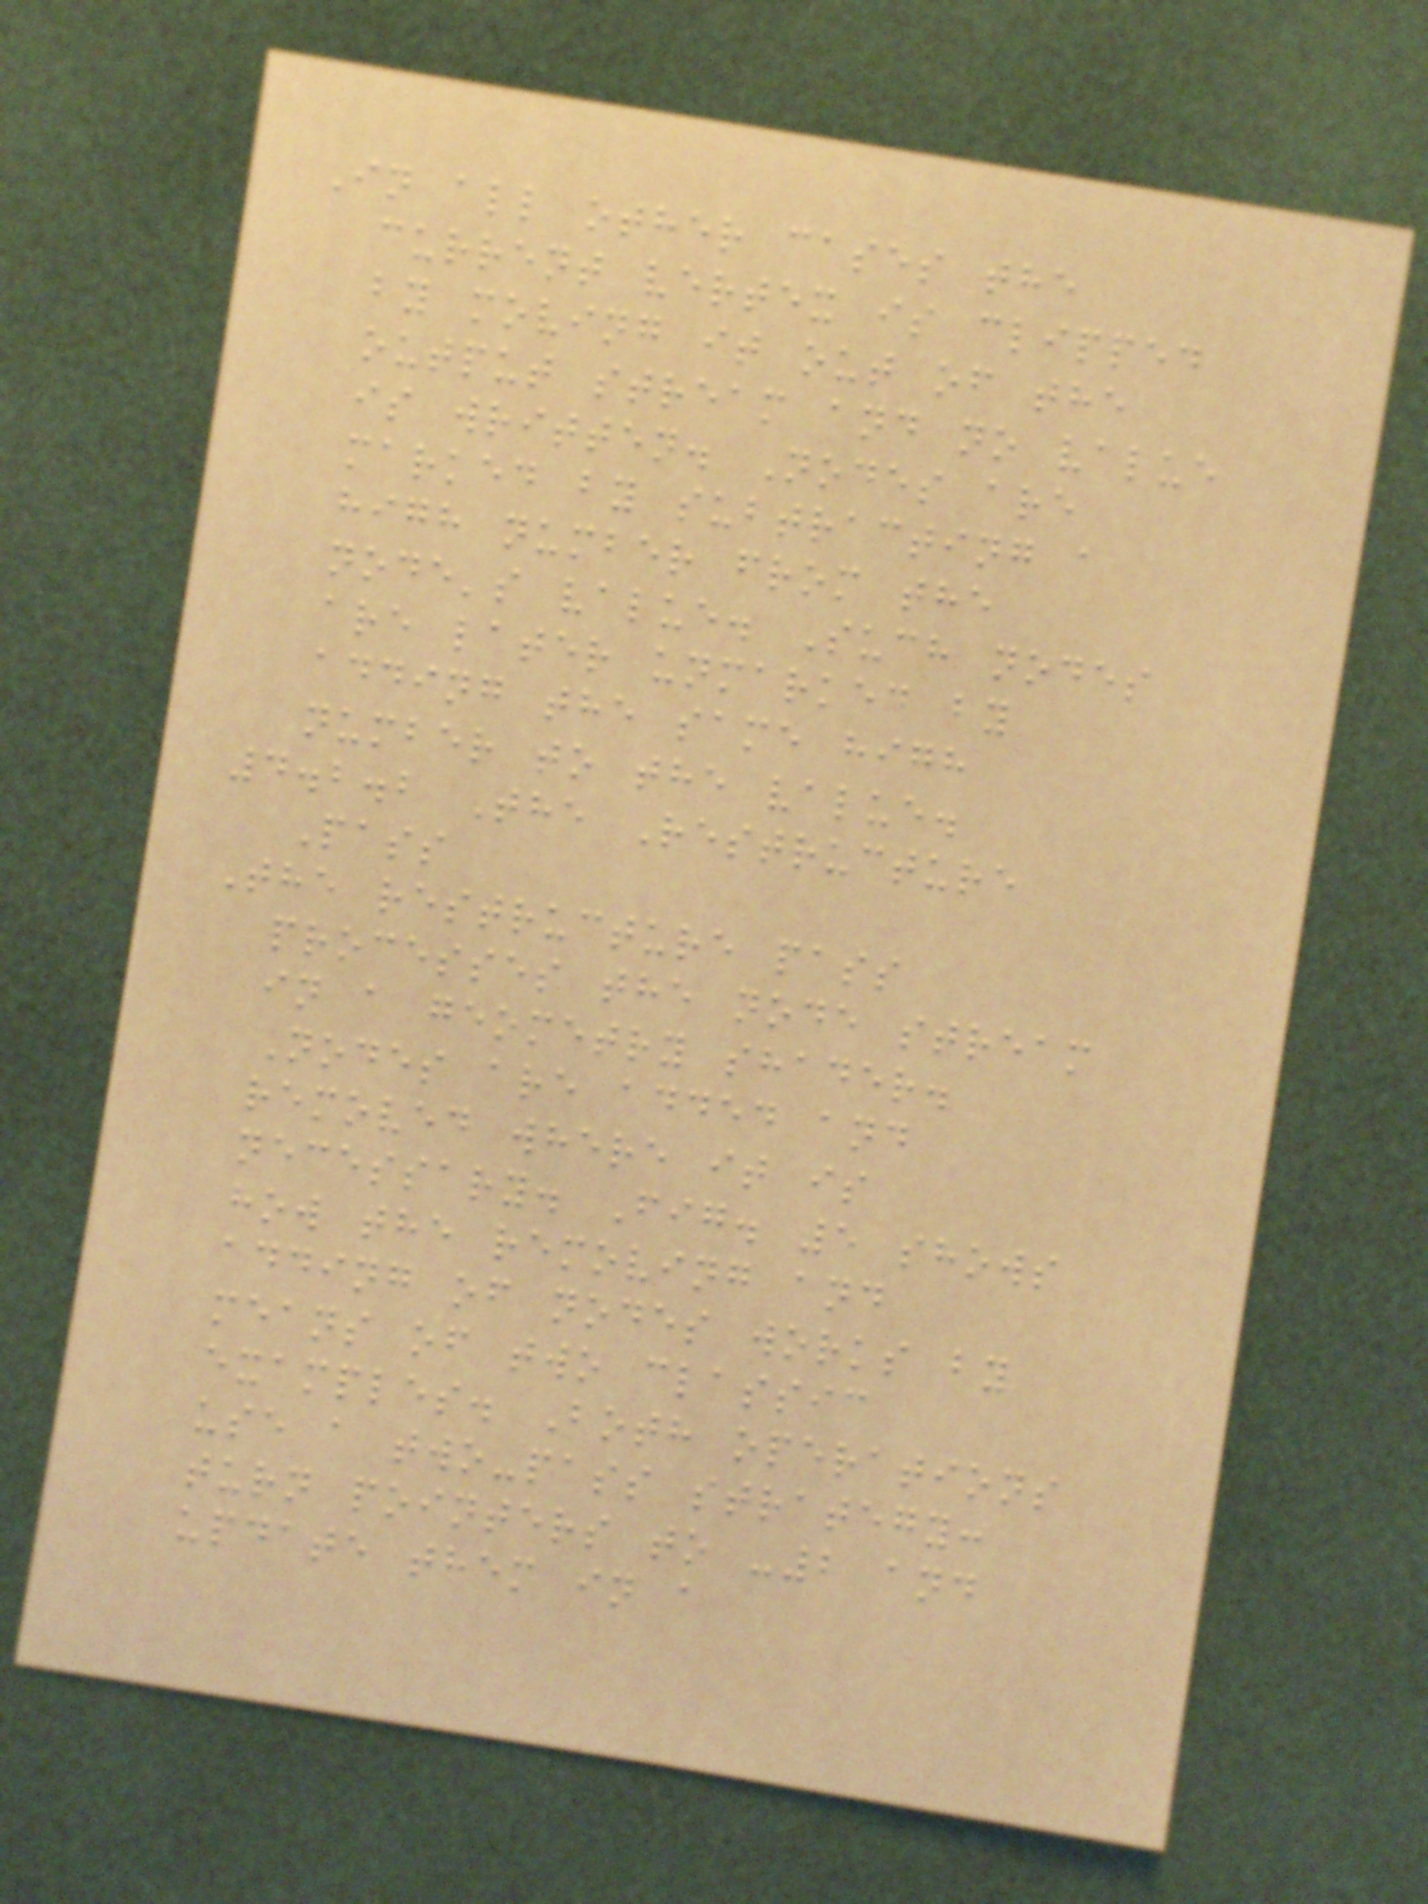In all other cases the
current vertex is clipped
by moving it out of the
output stream and no value
is written. Nodes are
marked by subtracting a
high number from the
node's value. Such nodes
are later unmarked by
adding the same high
number to the value.
4.2.2 The Restructure
Pass
The restructure pass
processes the node stream
in a geometry shader.
Nodes are added and
removed where it is
necessary. Fig. 5 shows
how the removing and
adding of nodes works by
means of two classic
examples. Both operations
use a two-pass strategy:
turn pointers to -2 and
update them in a
